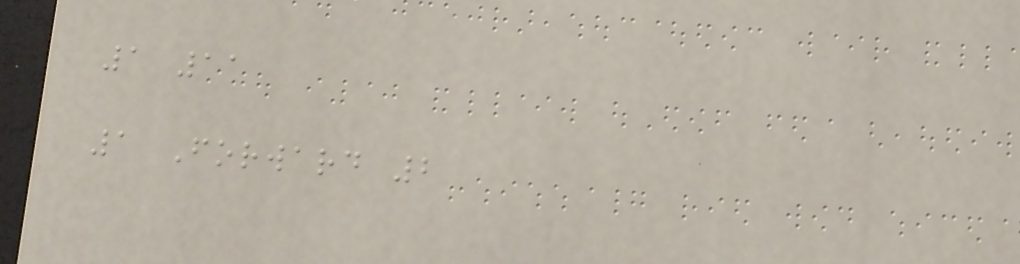1 11
1 Forward 2
